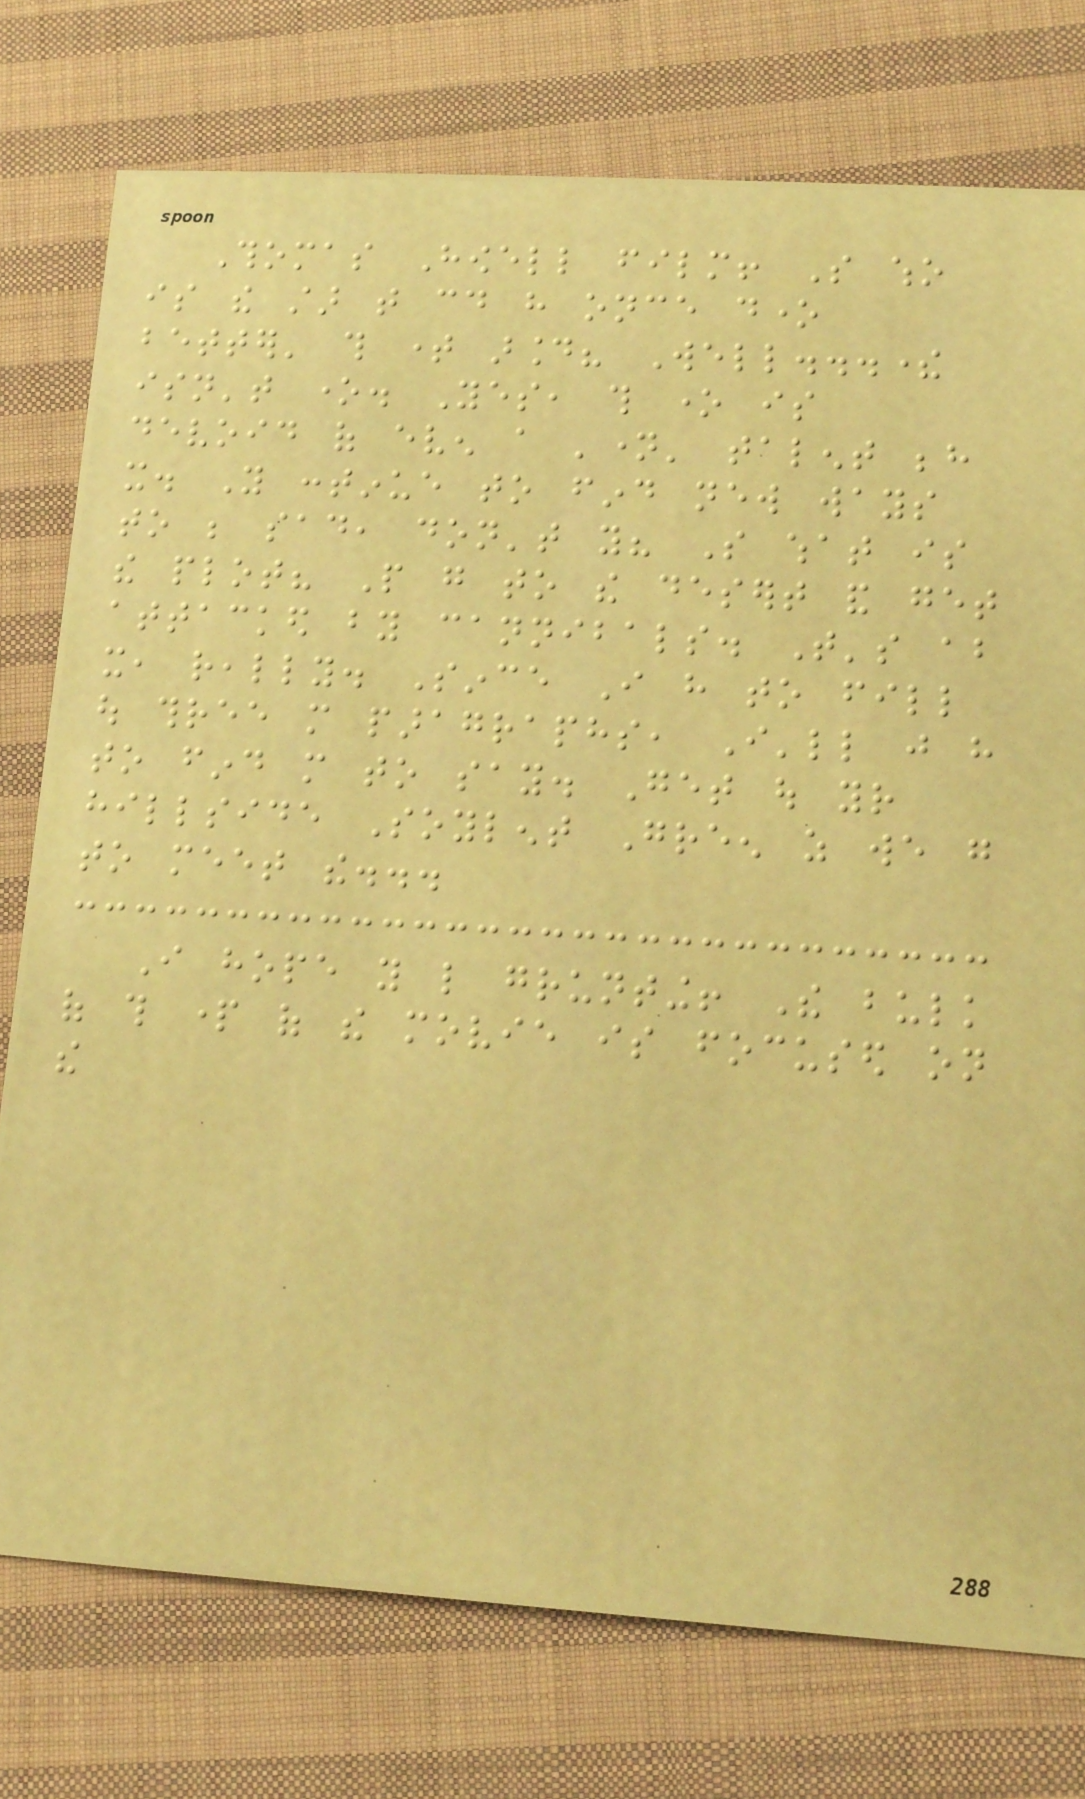Thomas Howell film! So who
is the star that could have once done
better' this time around? Well...there
isn't one. Yes, this one is
devoid of even a 'name' talent behind
it. You continue to find new ways
to be sad, don't you? So what is
the plot? People go to the desert and get
attacked by cannibals. That's about
it, really. Since I have to fill
out three more paragraphs, I'll just have
to find more to say. Get out your
hillside Soylent Green as we go
to meet the...
I hope you like grunting! The bulk
of this part of the movie is focused on
the
